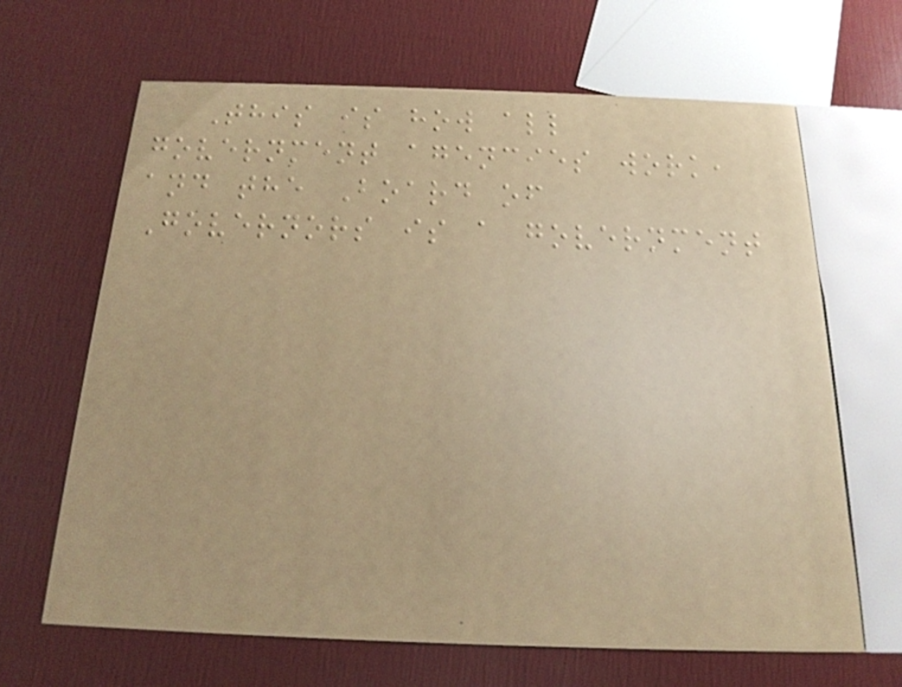This is how all
government agencies work,
and the Board of
Governors is a government
